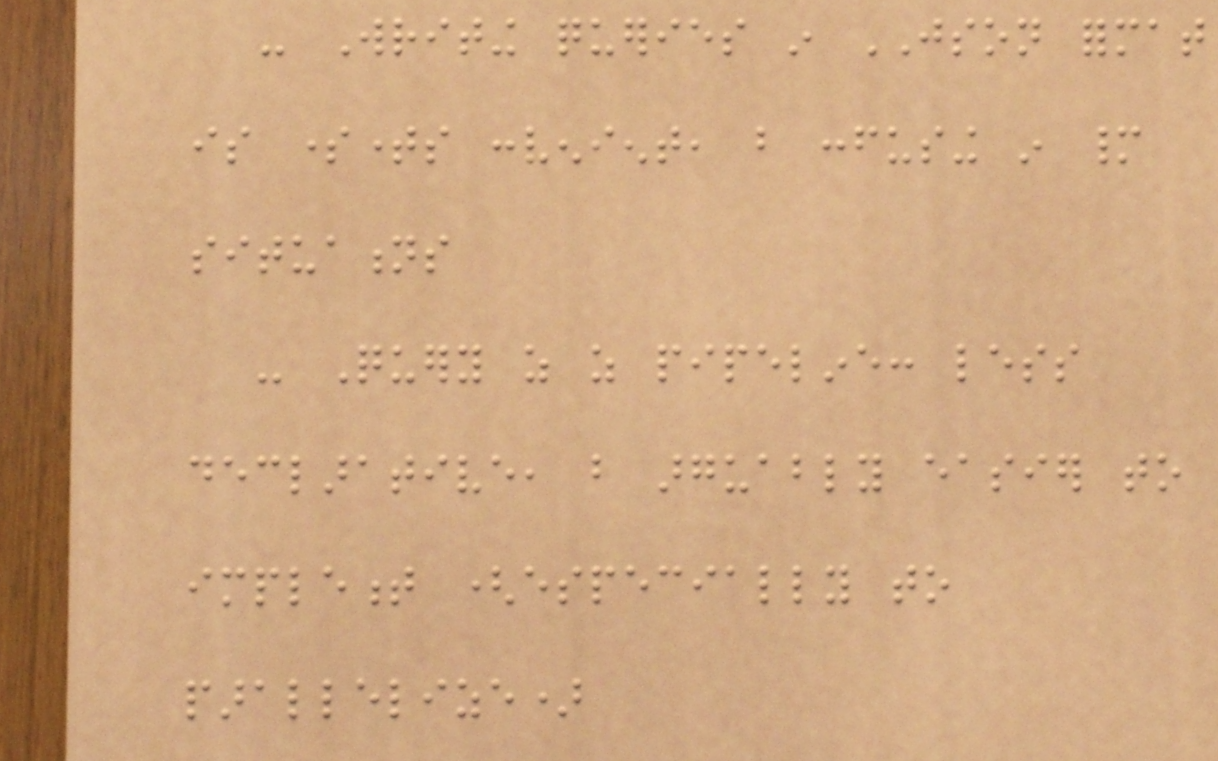- Writing queries in JSON format
is sometimes convenient, but confusing in many
situations
- Query as as pipeline: less
declarative, but arguably easier to
implement (especially to
parallelize)
